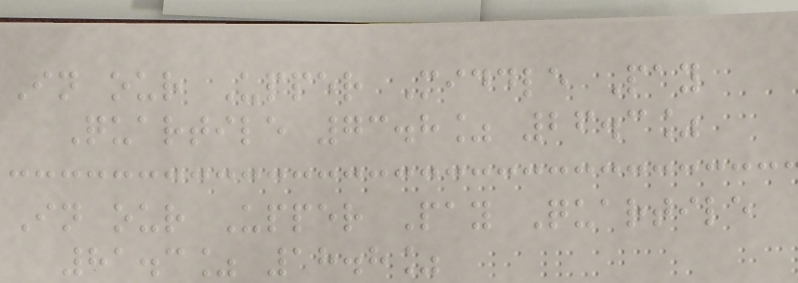In our Upper Middle Pay
Quartile 73.8% 26.3%
In our Upper Pay Quartile
81.3% 18.8%
